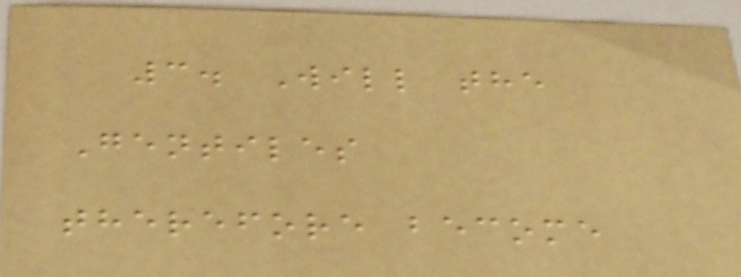3. Will the
Gentiles
therefore become
